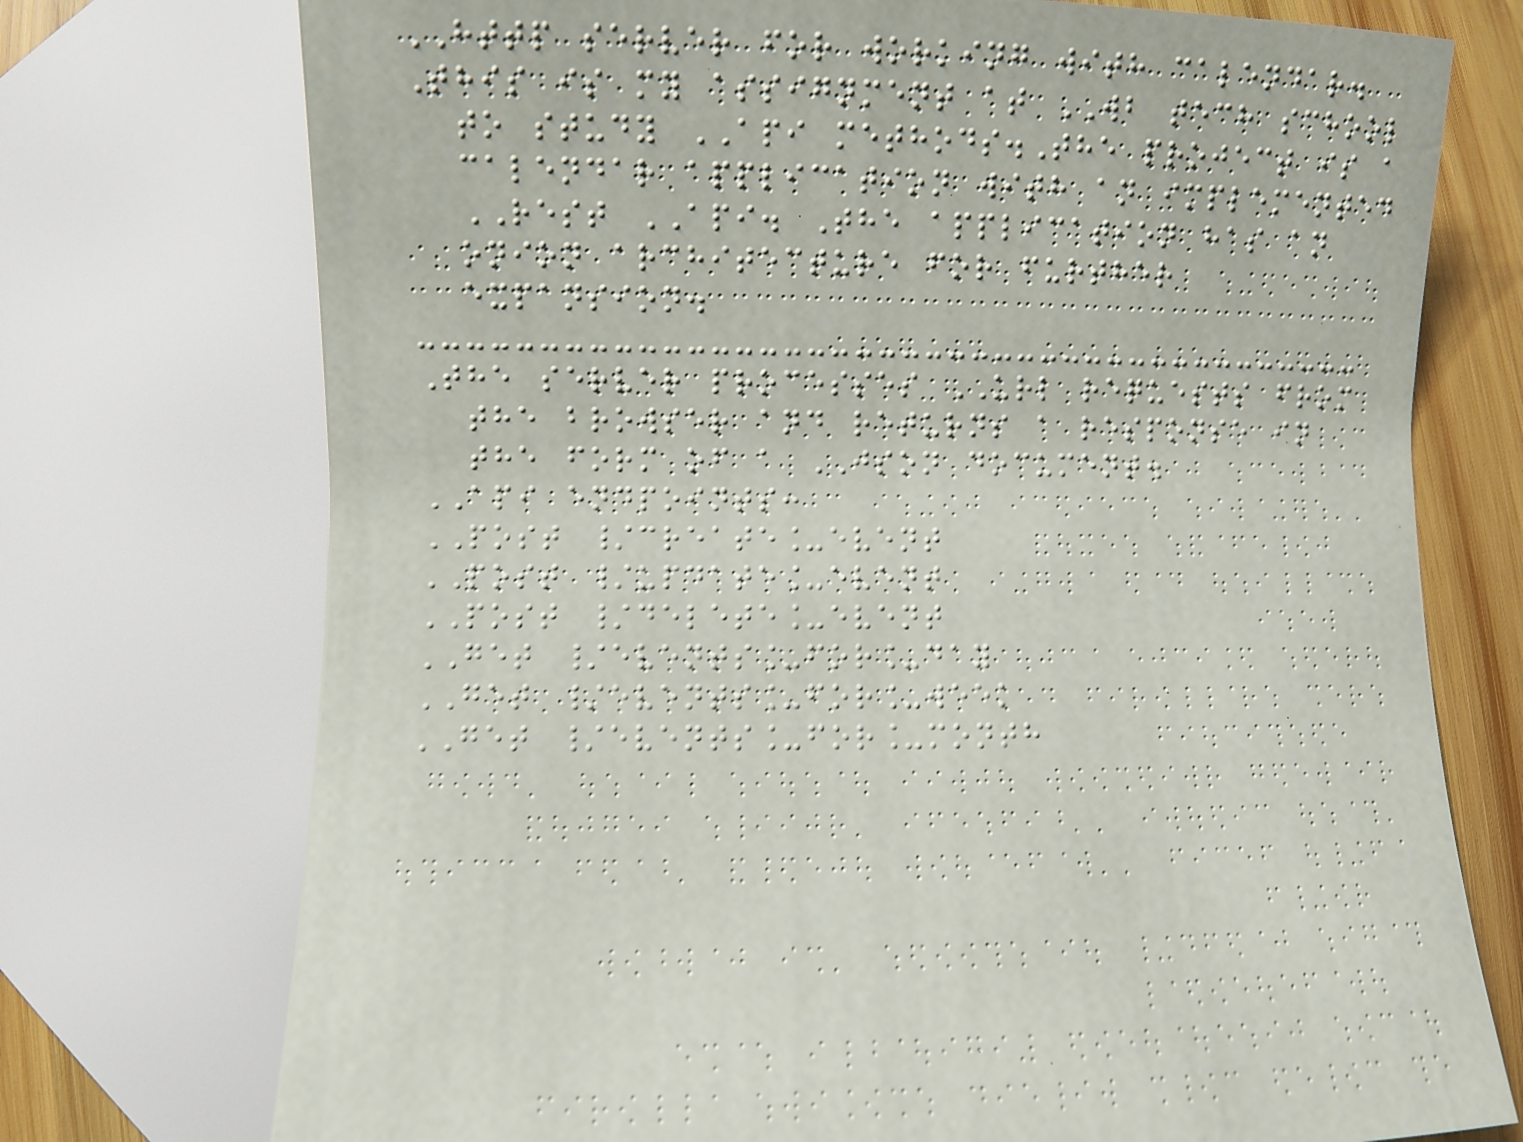HTTP server for working with calendar.
This is my assignment at WB tech school
to study API methods.The project is a
calendar application with an implemented
REST API. The application has an
onion architecture for further
expansion.
The server processes URL requests from
the browser and returns a response in
the form of a JSON document.
API endpoints:
POST /create_event
POST /update_event
POST /delete_event
GET /events_for_day
GET /events_for_week
GET /events_for_month
